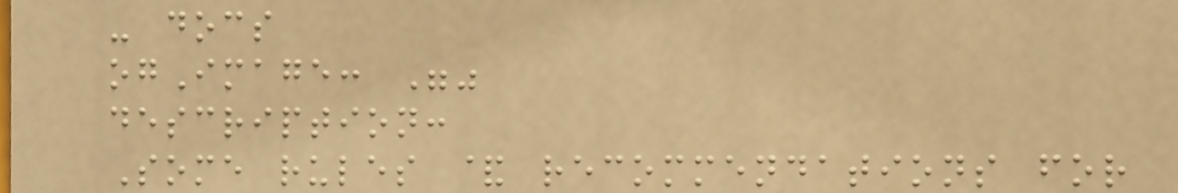- docs
ogImage: ""
description:
Some rules & recommendations for
